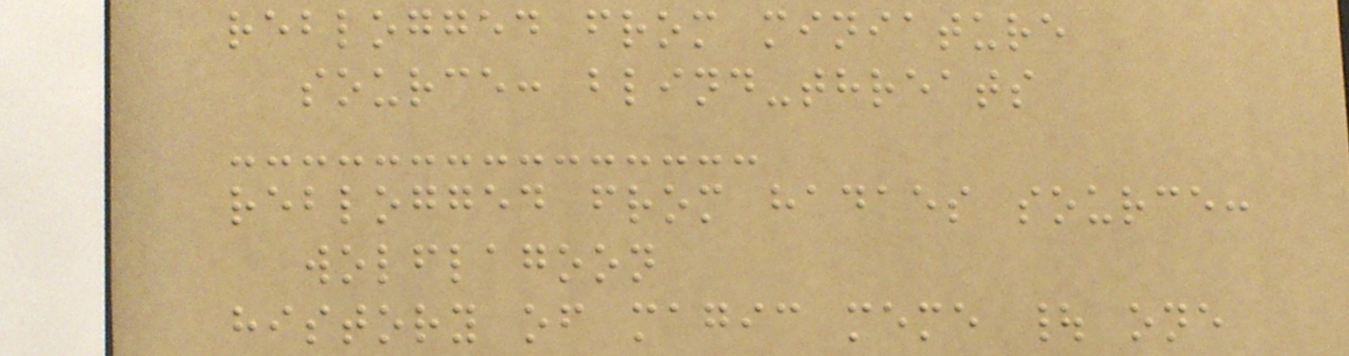reblogged from miniature
source: blind-threats
reblogged from hadaes source:
wolflagoon
history of magic meme | one
